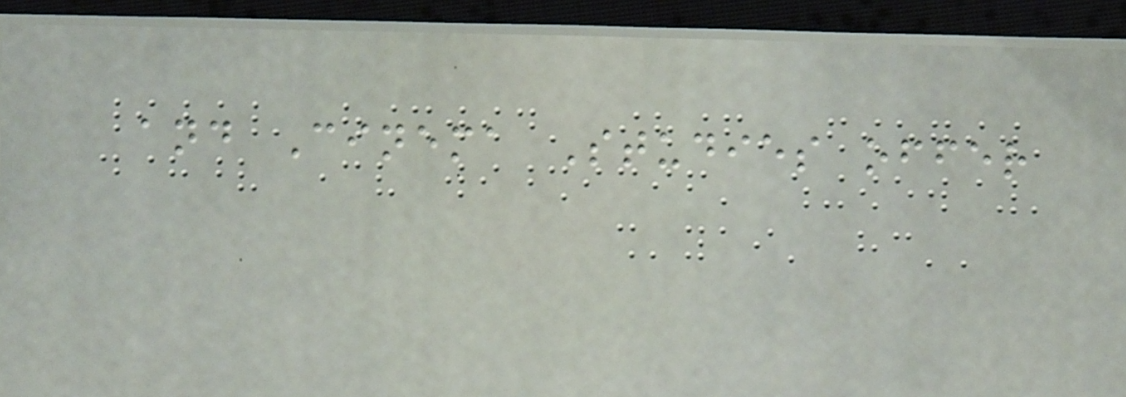and Cinema Studies offer
